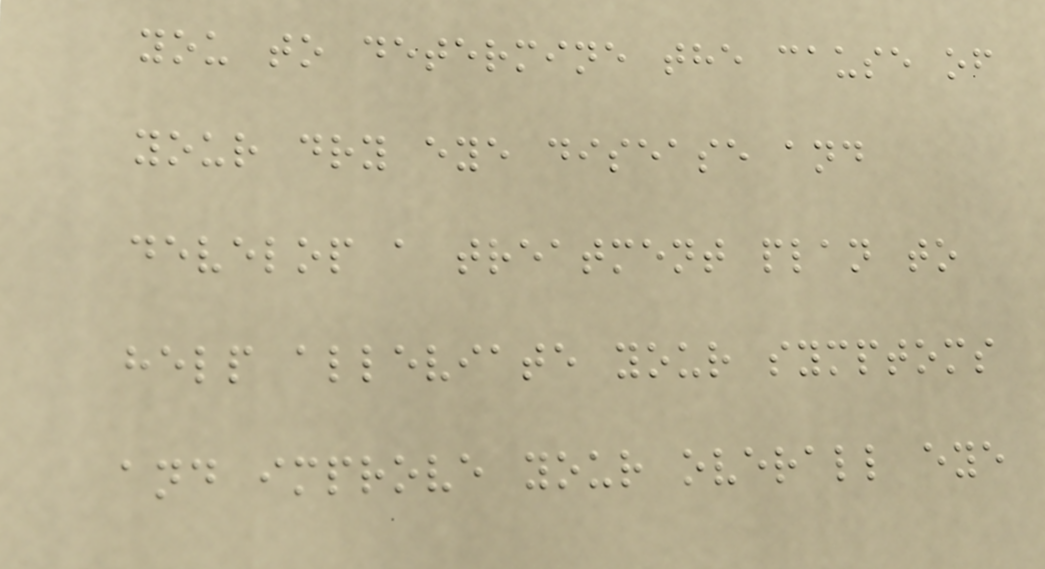you to determine the cause of
your dry eye disease and
develop a treatment plan to
help alleviate your symptoms
and improve your overall eye
